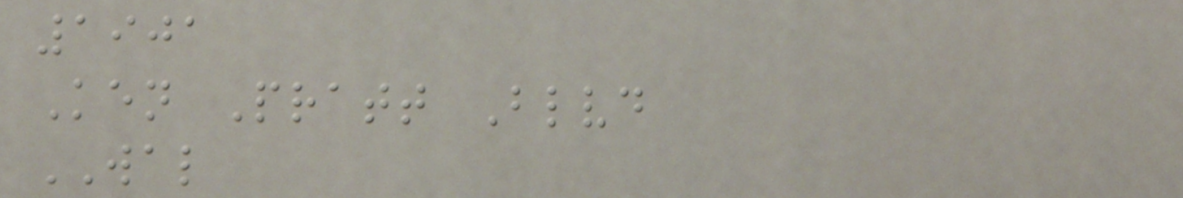1901
Ken Pratt Blvd
WAL
